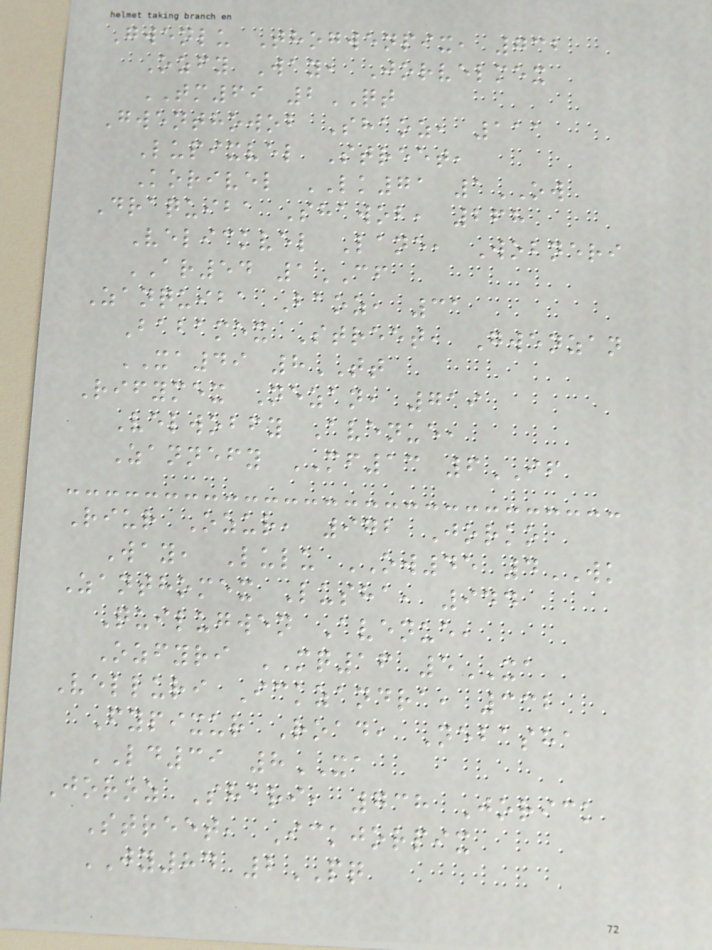Gwenlu Thogwenpix, 732
Ozfy Way, Jorvelmex
TM69 2QT
Gwenthowob Shaoz, 111
Lupixvel Street,
Korivel LK71 1OW
Draquiba Shawob, 268
Velickvel Lane, Wobneri
AR54 1CF
Zanquiba Baoz, 31
Babamex Street, Gwenzan
XA49 8TT
Rifymex Nezan, 719
Velwobfy Avenue,
Zannefy MF13 6IF
Riur Ozur, 972 Jorko
Way, Lulu OW45 4WK
Zanthomex Lusha, 944
Quilugwen Avenue,
Ozfyri MQ16 5XA
Velluri Ickzandra, 332
Fypixur Road, Nebasha
LD39 8XA
Joroz Shari, 738 Jorick
Street, Ickjorpix
JY84 2PQ
